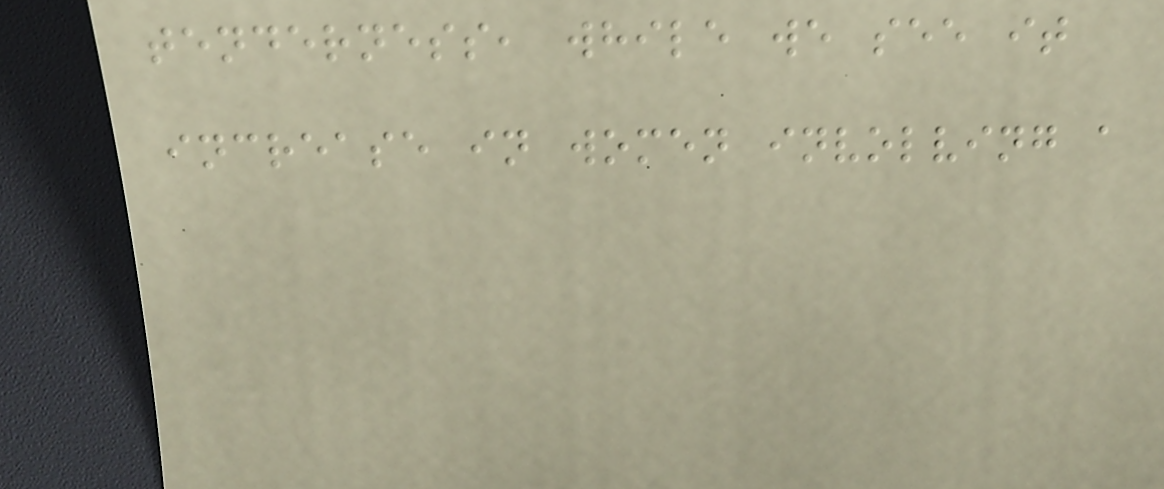tenderness, while we see it
increase in women involving a
